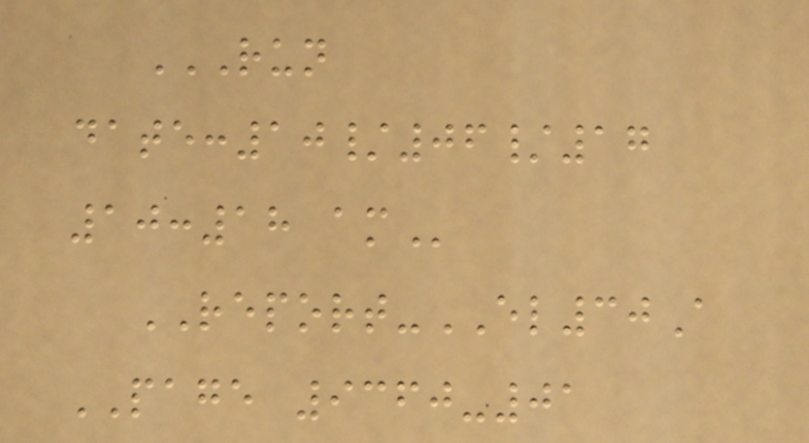RUN
DATE:10/06/17
10:18 AM
REPORT-EL30A
PAGE 9360-01
